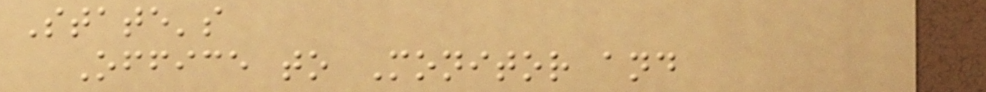State's
Office to Monitor and
